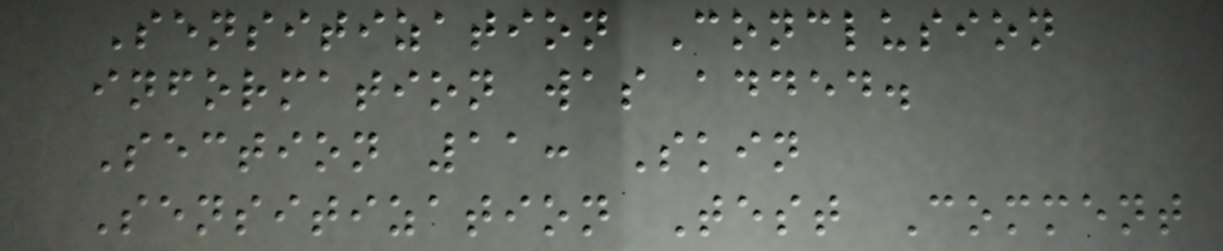Sensitization Conclusion
information was added.
Section 11: Skin
Sensitization Test Comment
